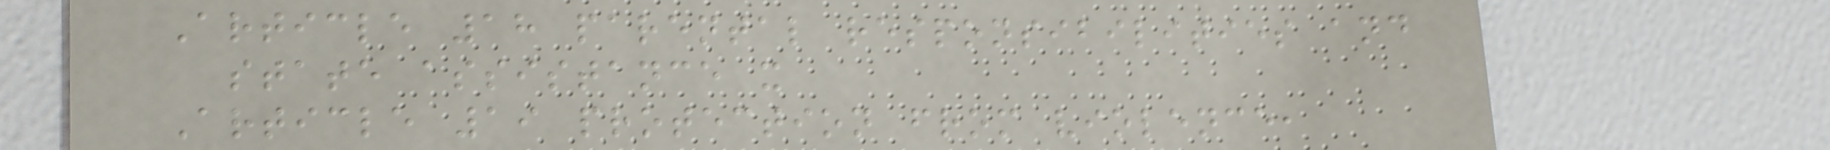Article 18 parental responsibilities and
state assistance x
Article 19 protection from violence,
